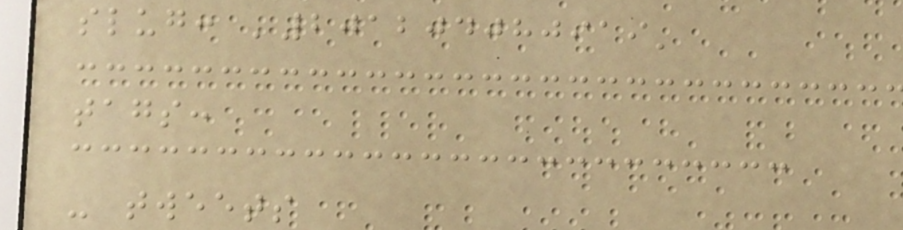slug: '201204080919'
tags:
- tweets
